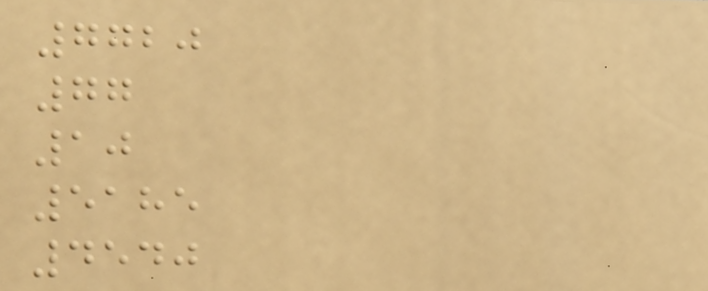7720
77
10
5185
4540
